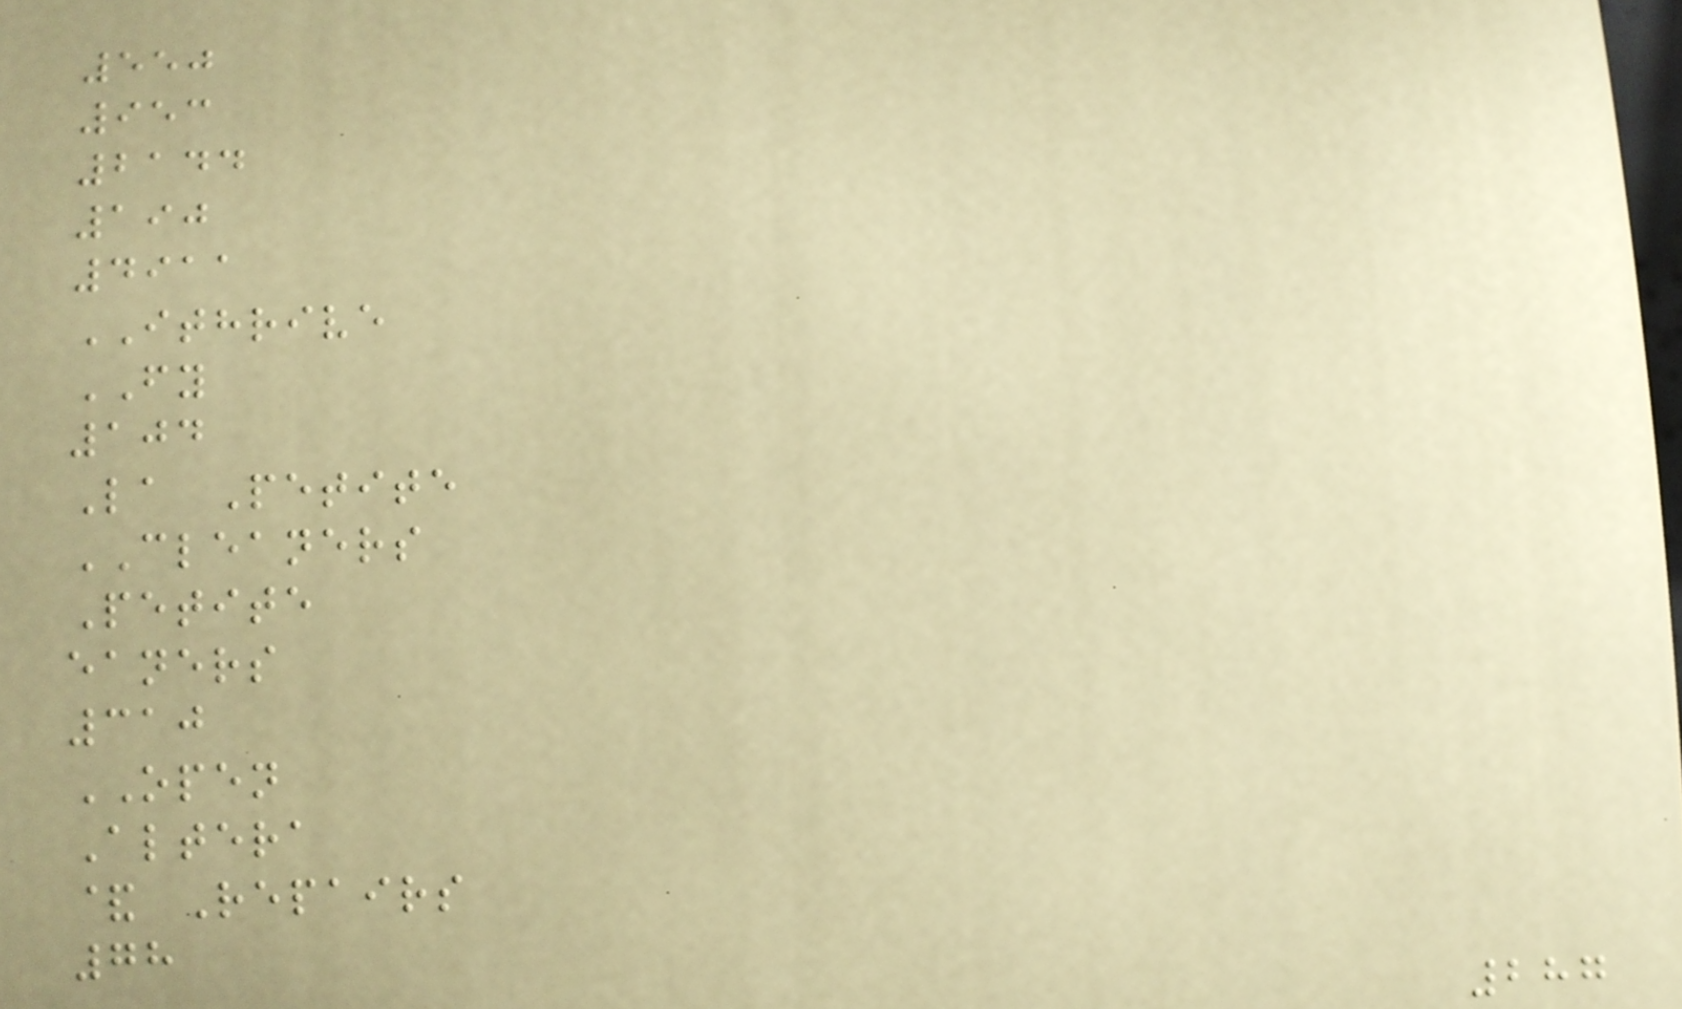550
953
2144
190
4911
ITHRIVE
FY
104
La Petite
CLEANERS
Petite
eaners
310
OPEN
Altera
& Repairs
78
287
